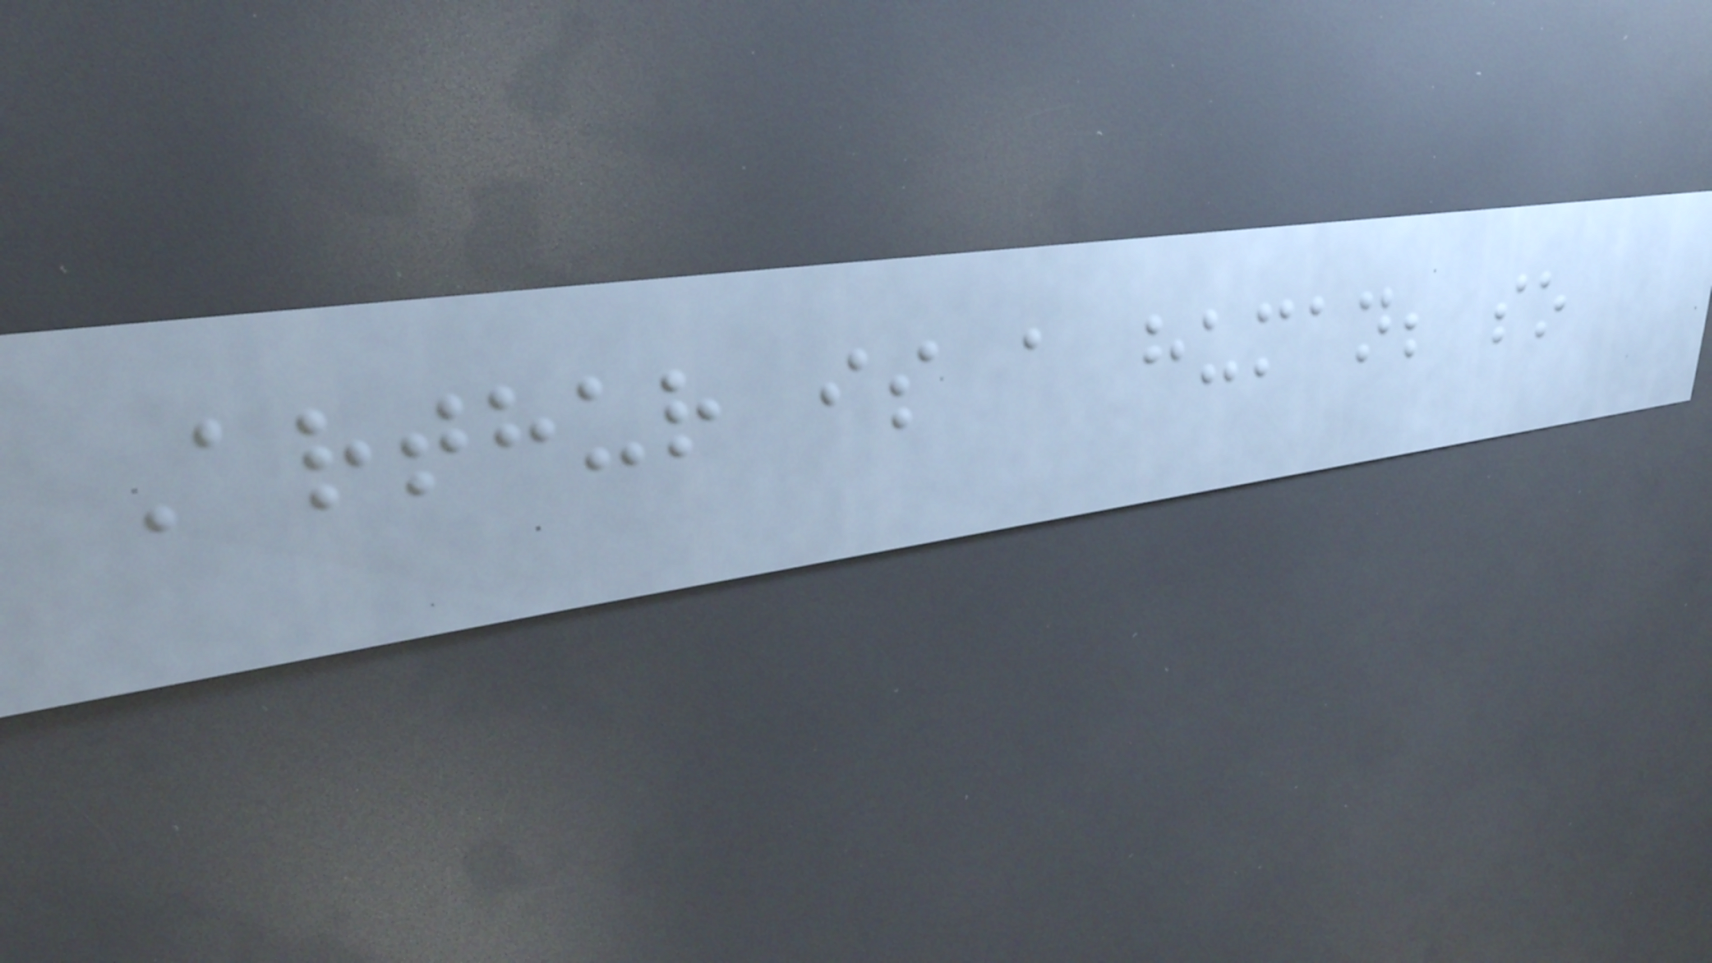Arthur is a human; so
